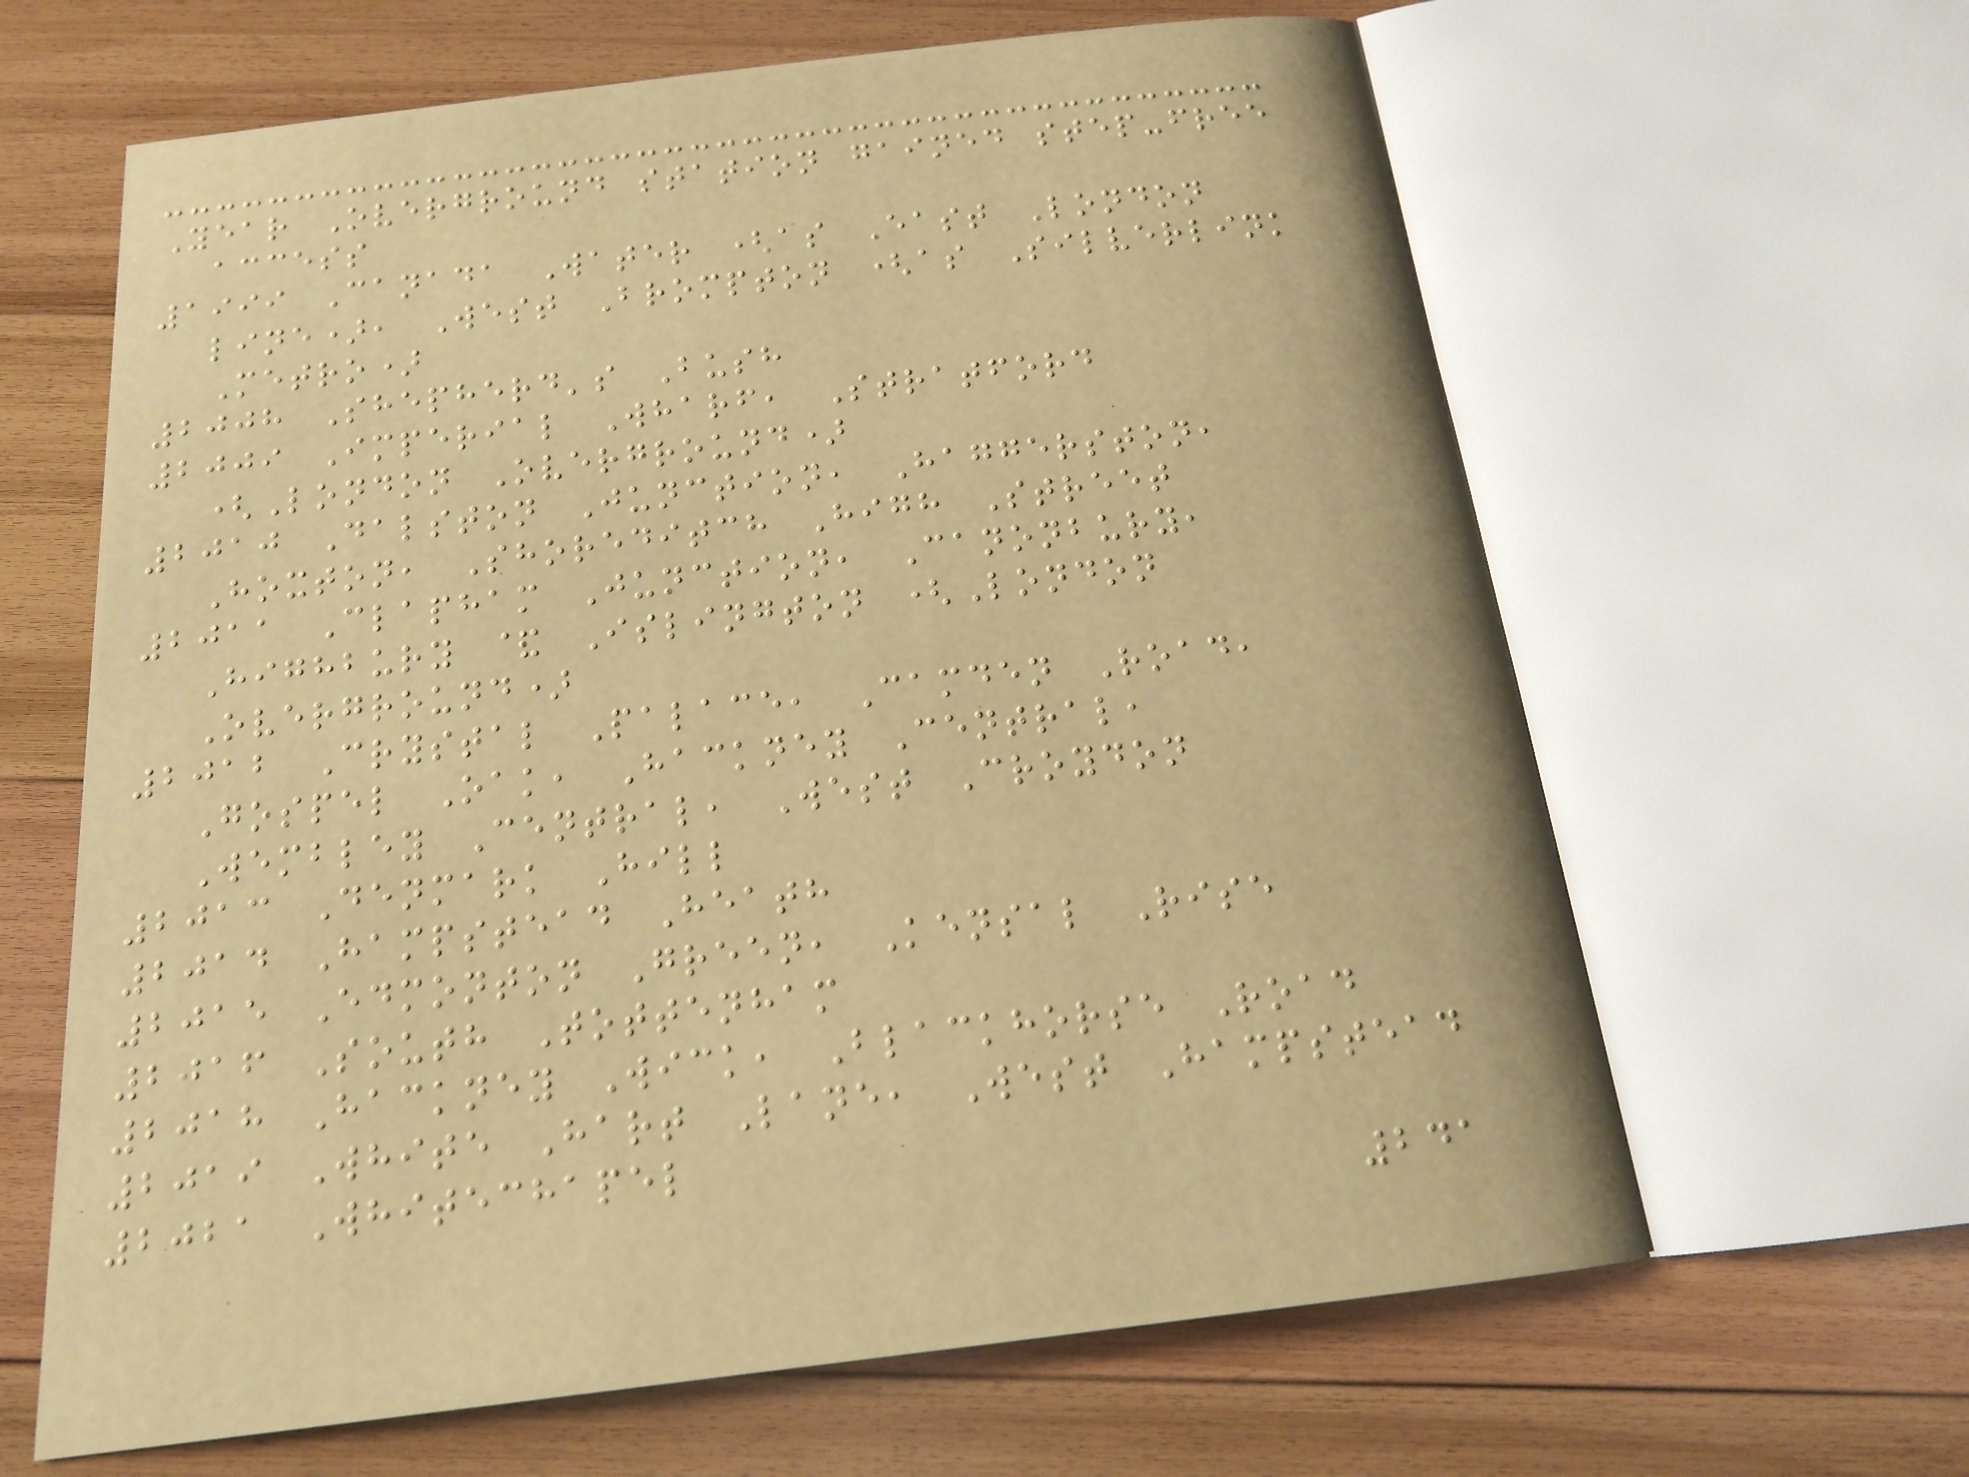Year Overground station gained step-free
access
1999 Canada Water (as East London
line), West Brompton (as Silverlink
Metro)
2008 Shepherd's Bush
2009 Imperial Wharf, Stratford
(London Overground)
2010 Dalston Junction, Haggerston,
Hoxton, Shoreditch High Street
2011 Clapham Junction, Canonbury,
Highbury & Islington (London
Overground)
2012 Crystal Palace, Camden Road,
Gospel Oak, Hackney Central,
Wembley Central, West Croydon
2013 Denmark Hill
2014 Hampstead Heath
2015 Edmonton Green, Kensal Rise
2016 South Tottenham
2018 Hackney Wick, Blackhorse Road
2019 White Hart Lane, West Hampstead
2021 Whitechapel
241
